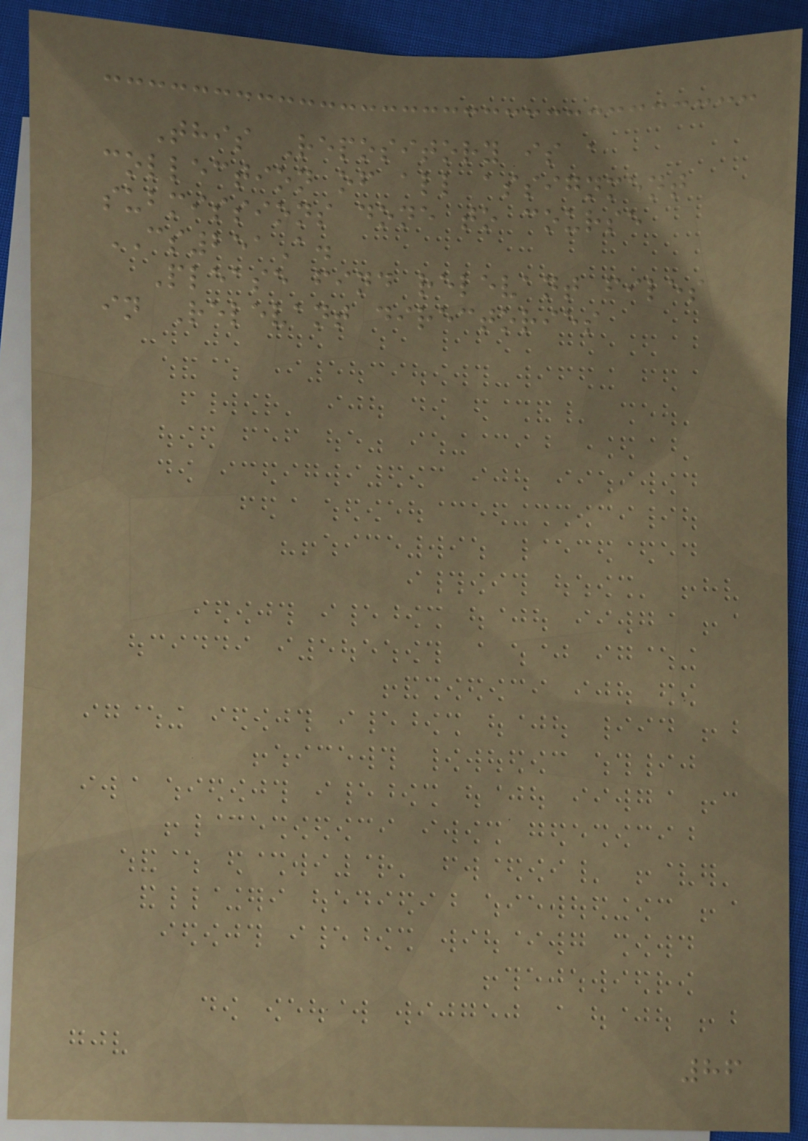This Repository is a
collection of all assignment
submissions done to course
CS251A.
Please find relevant files
in Relevant directories
86
